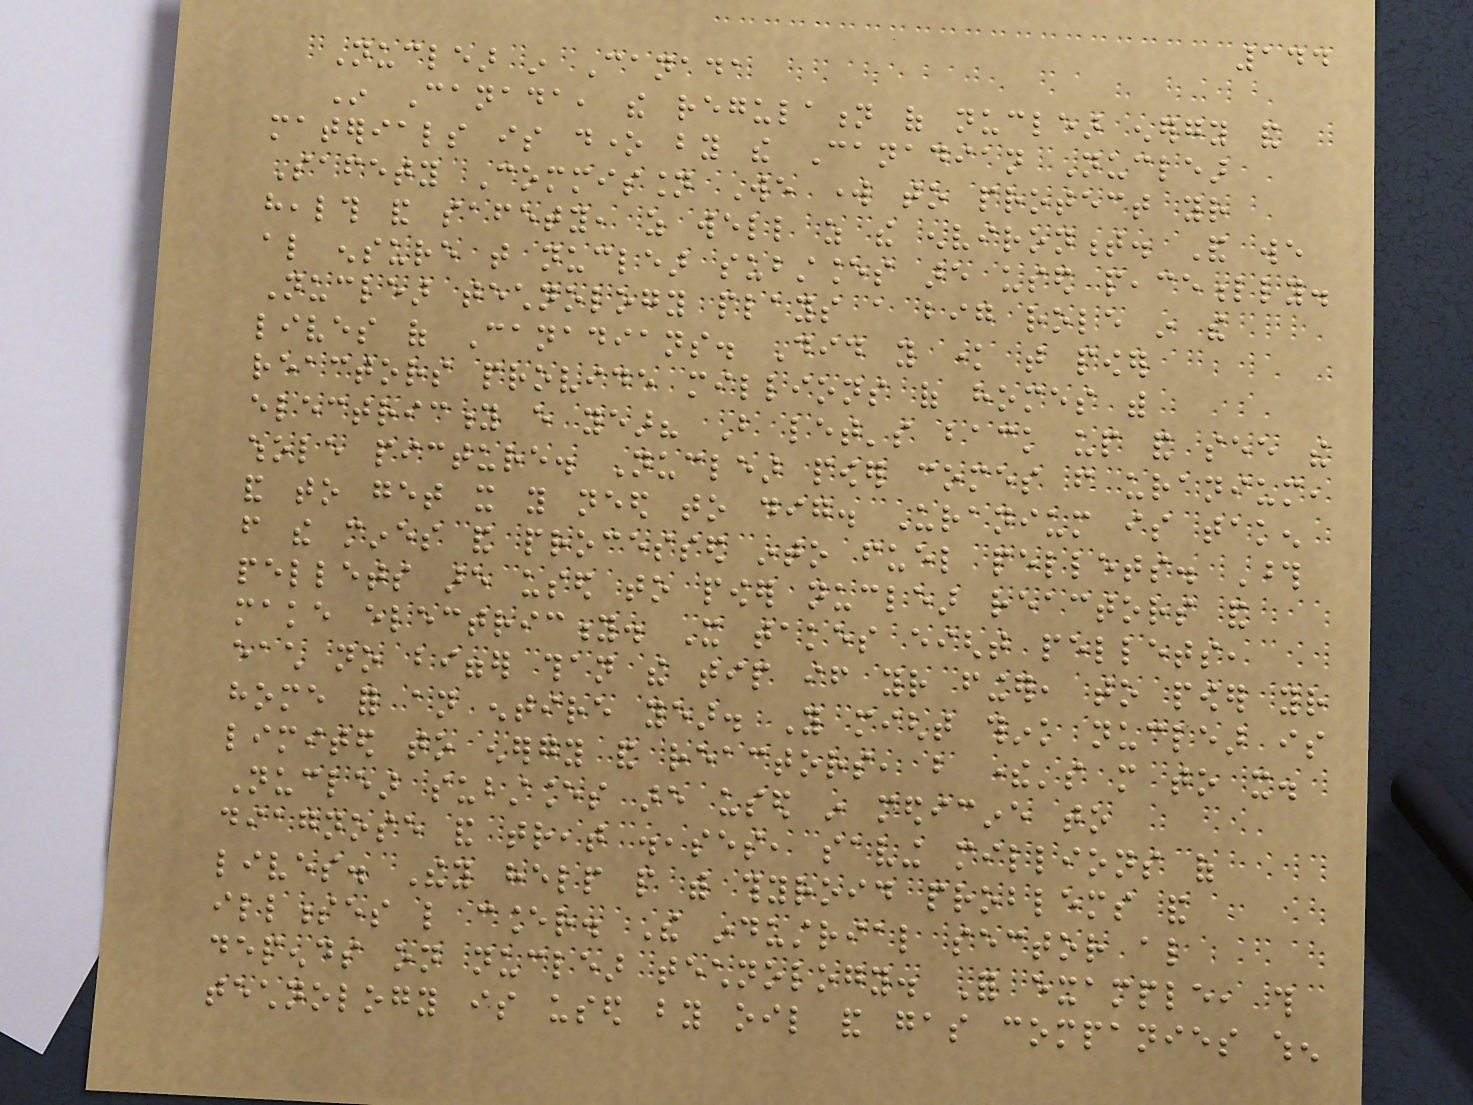144
Nuclear in Canada
In Canada, the regulation of nuclear energy and
materials is done by the Canadian Nuclear
Safety Commission We work to protect your
health and safety, as well as the environment. And we
also ensure that nuclear substances are used peacefully.
Nuclear technology plays a big role in the
lives of Canadians. Did you know that power
reactors provide millions of homes with
electricity every year? But let's back up and see the
whole picture. Nuclear power comes from uranium,
and to get it you need to dig. Uranium is taken
from the mines and processed into fuel pellets. Those
pellets are used to power nuclear reactors and
make electricity. It takes eight pellets,
each no bigger than the tip if your finger, to power your
home for an entire year. You might think nuclear is
limited to energy and reactors, but there's more to it.
Nuclear substances are used in medicine to
diagnose and treat diseases, saving millions of
lives. They help people with thyroid problems and
illnesses like cancer. The industrial sector also
depends on nuclear technology. For example, this
technology is used by oil and gas companies when
